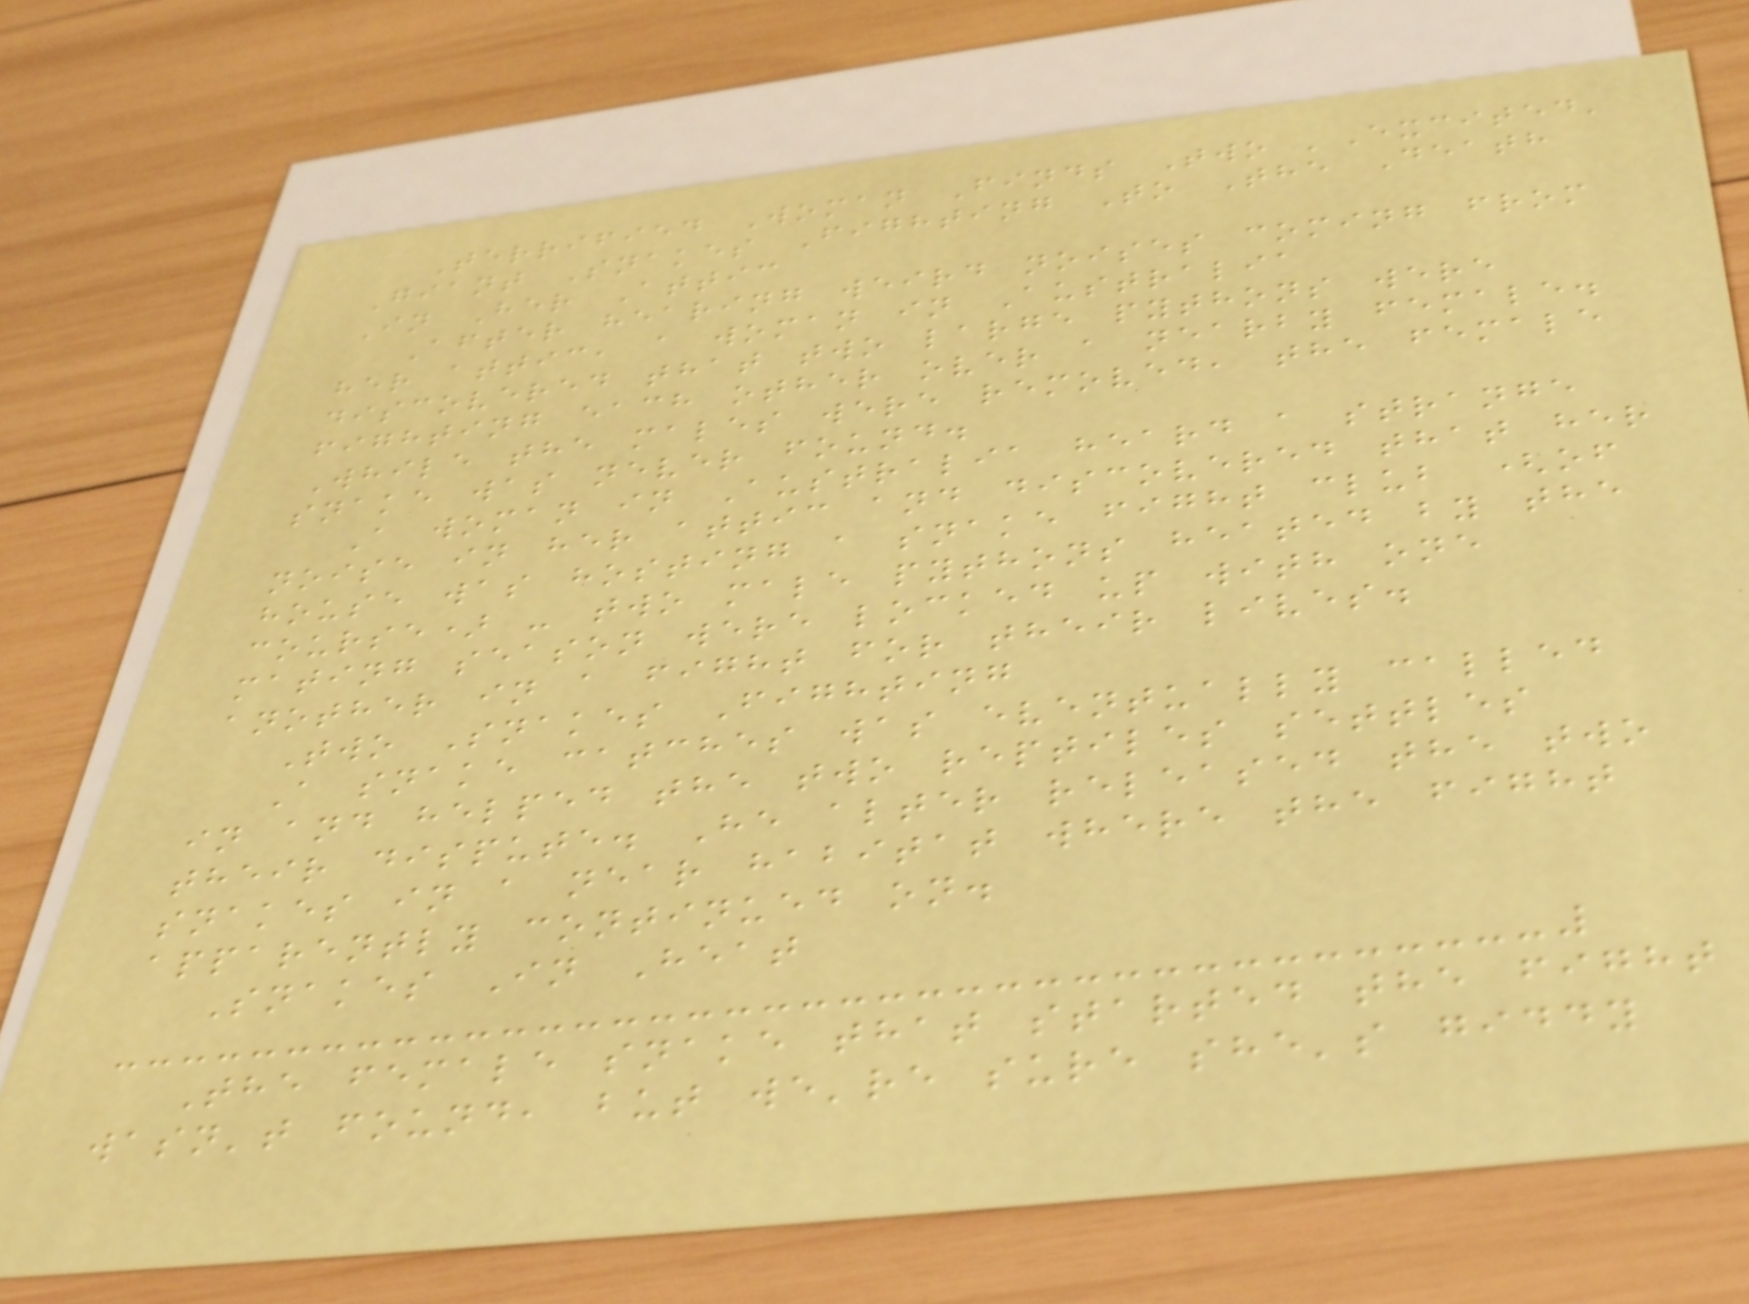Terrified Woman Finds Two 'Excited'
Giant Snakes Fighting To The Death
In Her Attic
After hearing weird noises coming from
her attic, a woman in Australia
discovered that two large pythons were
fighting each other over a nearby female.
While the males were removed, the female
snake was never found.
A woman in Australia heard a strange
noise in her attic and discovered that her
house was hosting a snake fight club (of
course) - two male pythons heated by the
mating season were locked up with one
another in a fight for their lives.
Two Snakes Fighting
A snake catches was eventually called
in and helped the two reptiles settles
their dispute. He alter released the two
snakes in a near habitat where the fight
apparently continued on.
Snakes In Heat
The female snake that started the fight
wasn't found, but we're sure she's giddy
